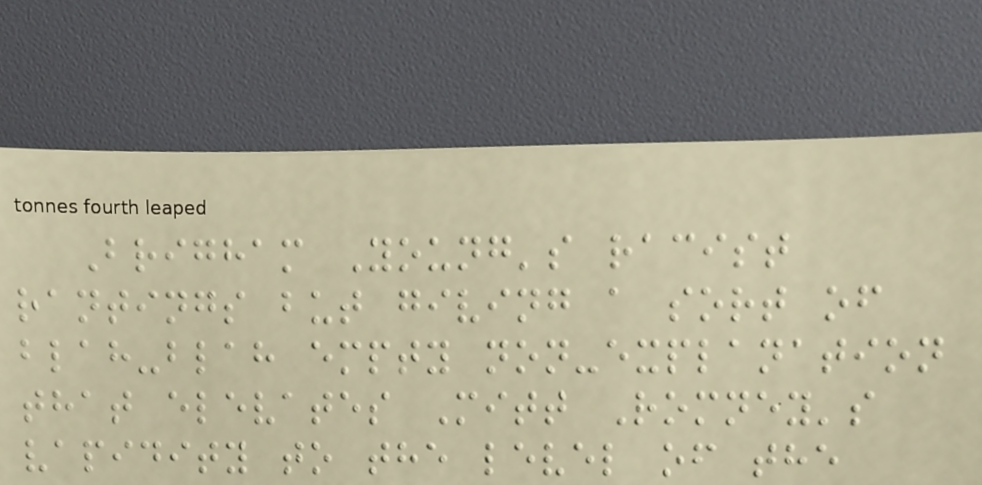Brigham Young's racist
rantings but giving a sort of
blah-blah empty non-explanation
that elevates Mitt Romney's
vapidity to the level of the
